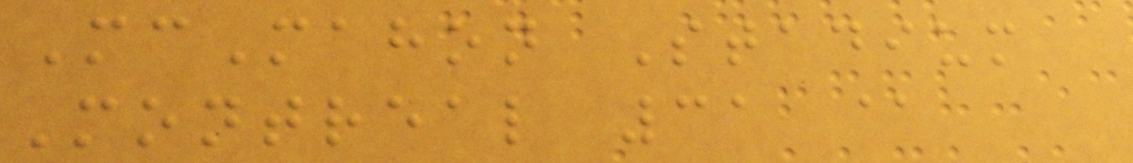McMahon Stadium
Montreal 31 @
